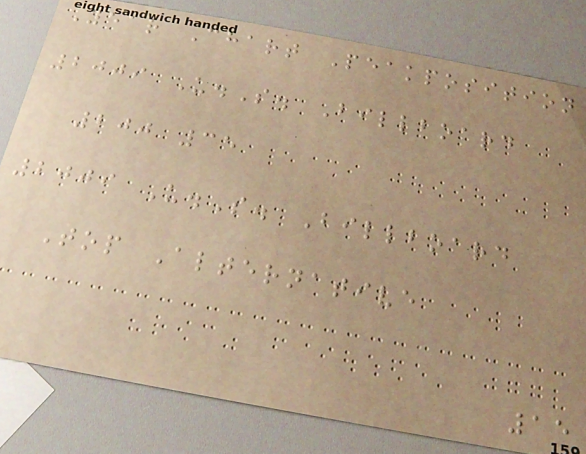Year Chart Peakposition
2009 U.S. Billboard
200 35
2009 U.S. Billboard
Top Alternative
15
